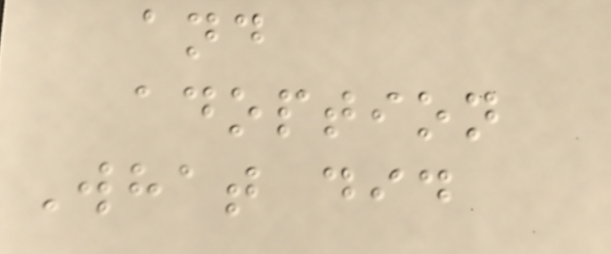and
adoption
What did
